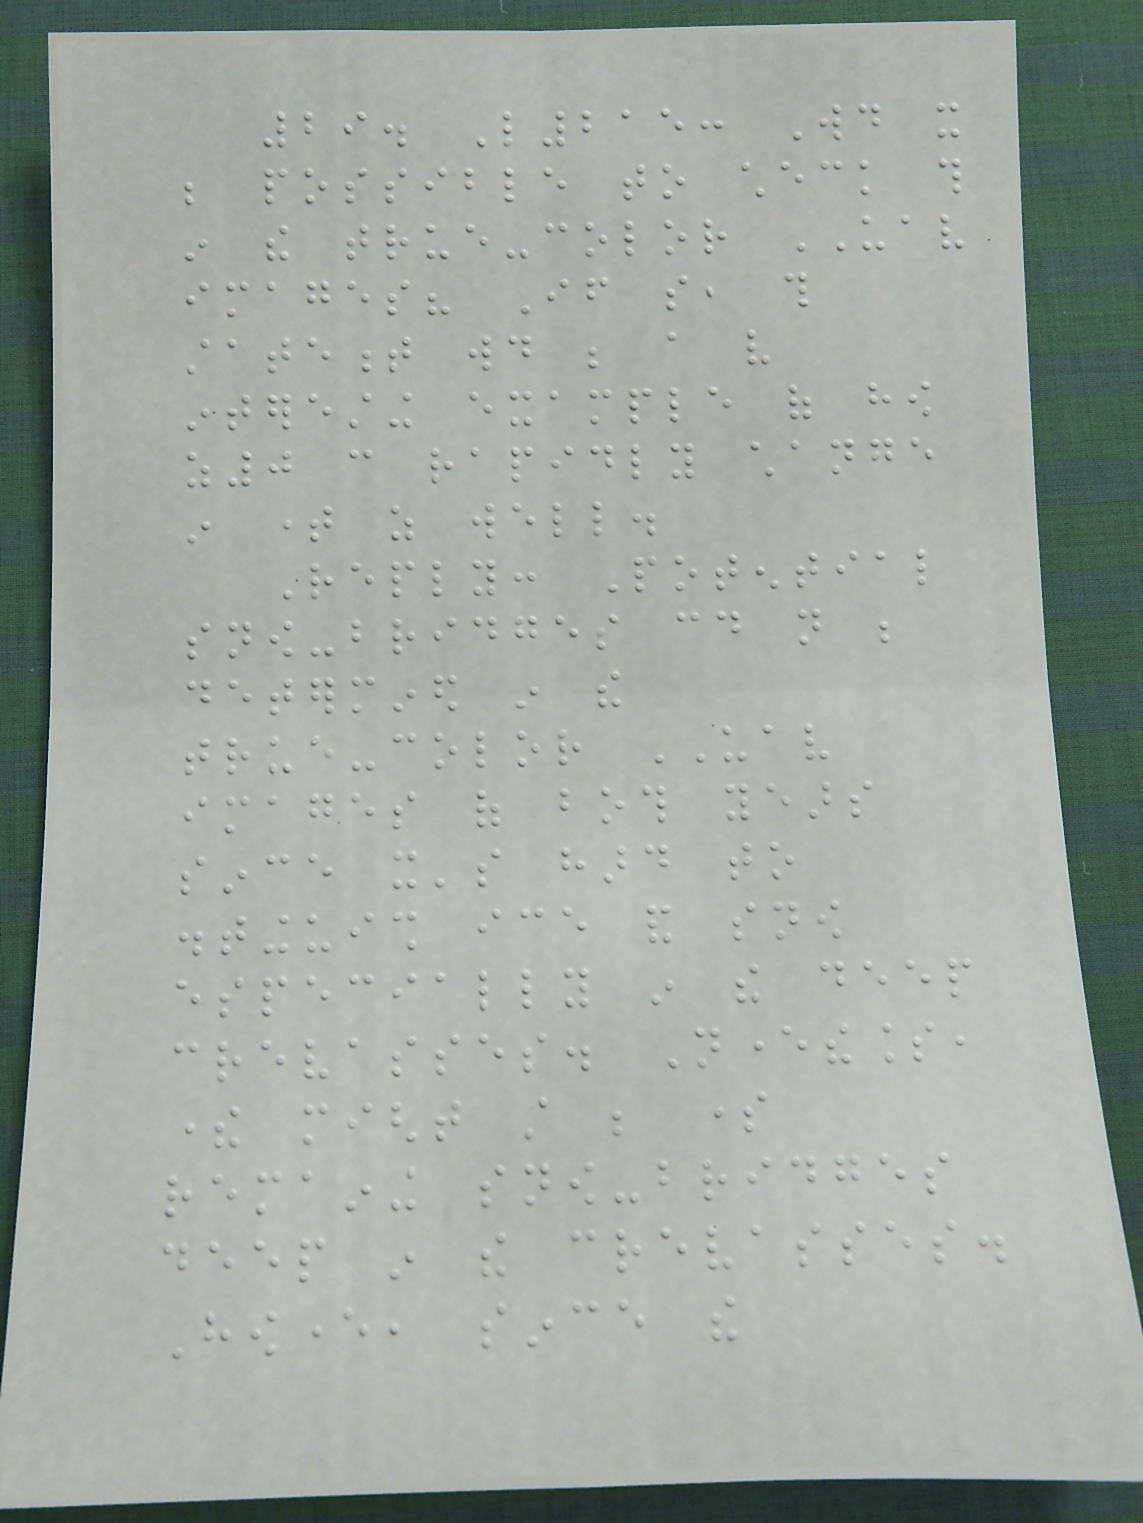29. L215: Would it
be possible to check this
in the true-color UAV
images? If so, this
statement would be a very
interesting example of how
z0 can rapidly change
in time as well.
Reply: Potential
snow-bridges could not be
determined in the
true-color UAV
images of both years
since it's hard to
distinguish ice and snow
especially in the deep
crevasses. Nevertheless,
there might still be some
remaining snow-bridges
deep in the crevasses.
However, since the
